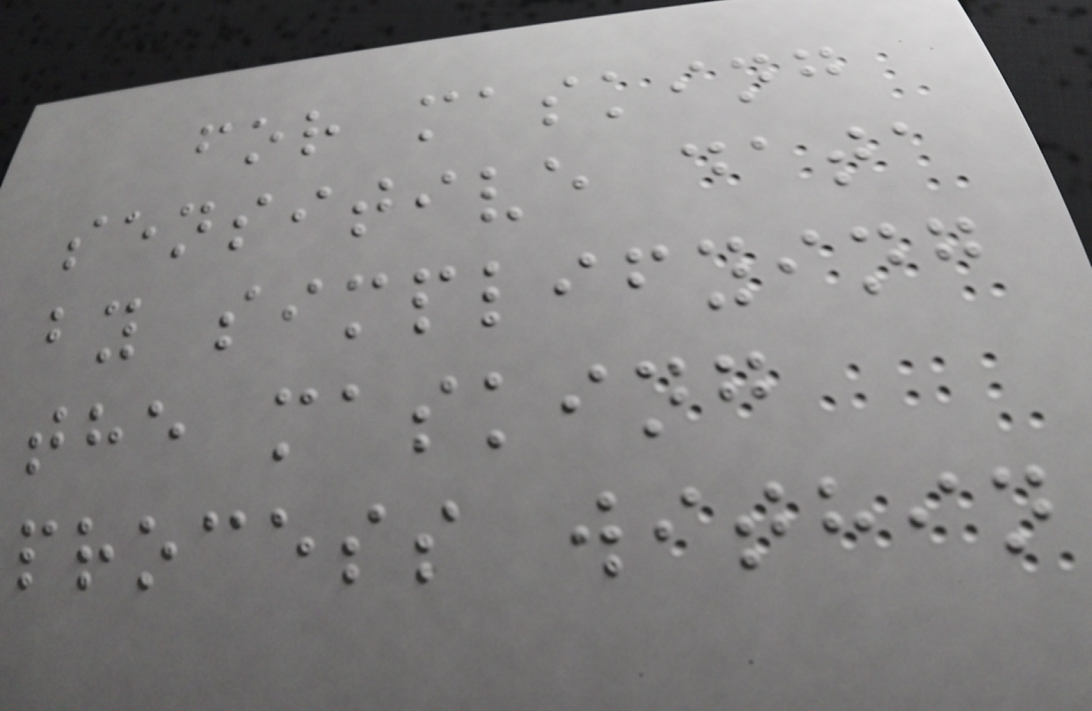for masking
sensitive data
by simplifying
the masking
process within
